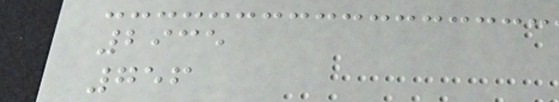2935
756
